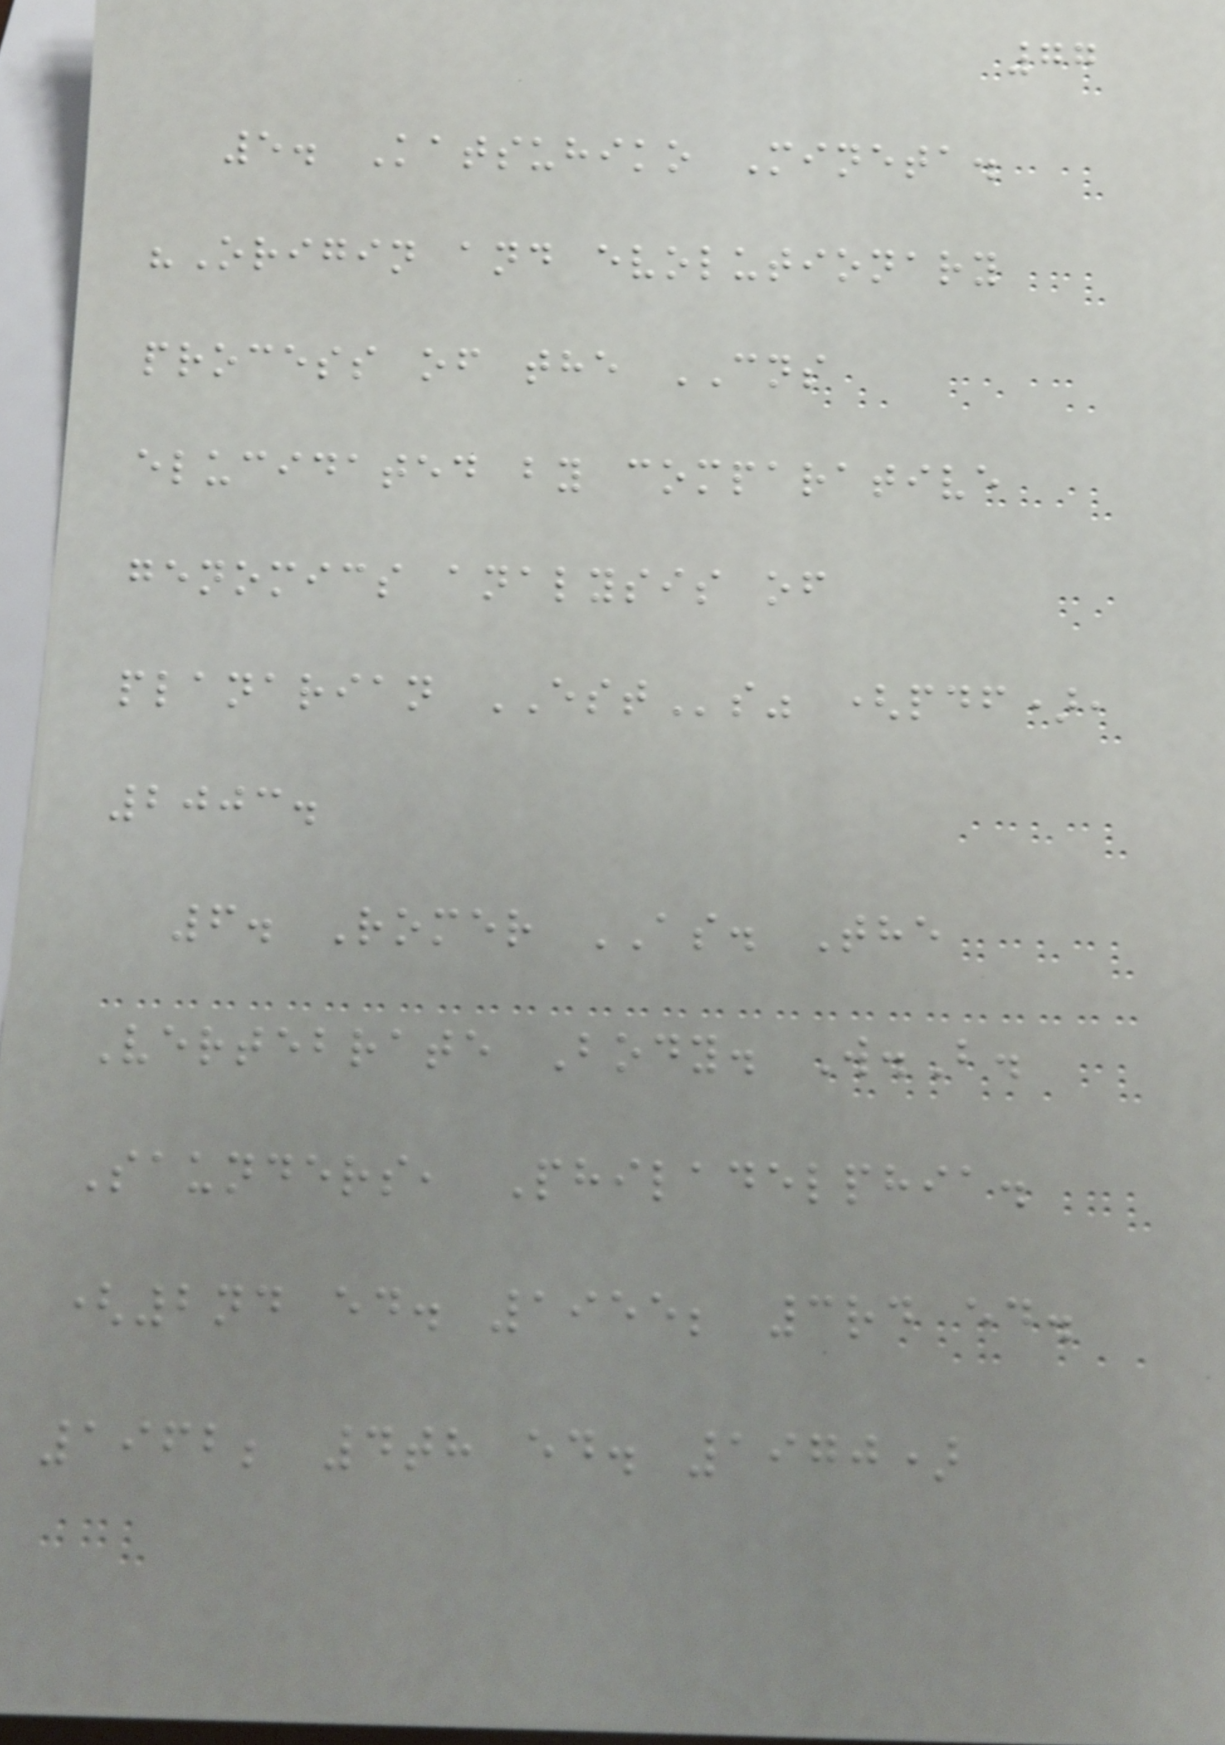77
5. Katsuhiko Mineta.
"Origin and evolutionary
process of the CNS
elucidated by comparative
genomics analysis of
planarian ESTs" (pdf),
2003.
6. Romer AS. The
Vertebrate Body. W.B.
Saunders, Philadelphia.
(2nd ed. 1955; 3rd ed.
1962; 4th ed. 1970)
